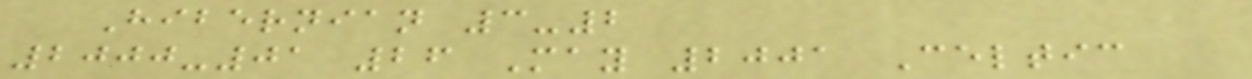Hibernian 3-2
2000-01 26 May 2001 Celtic
